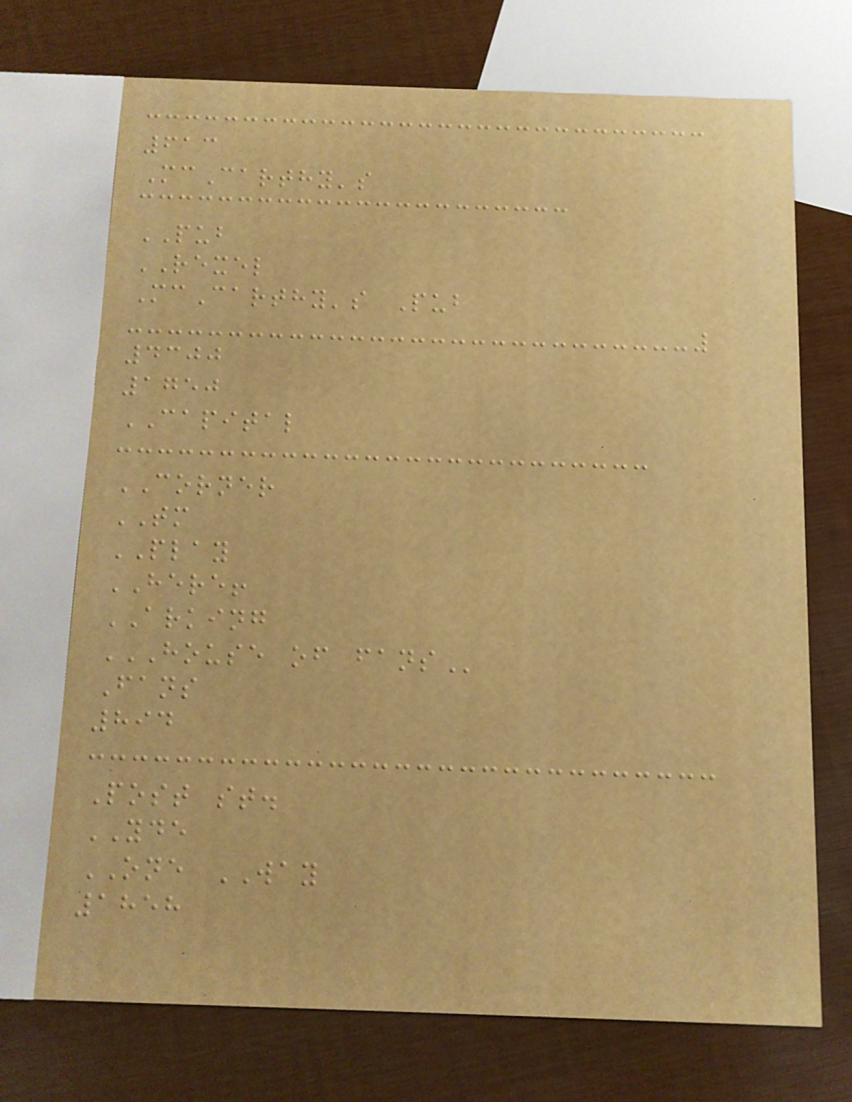613
McCarthy's
PUB
REXEL
McCarthy's Pub
4300
1750
CAPITAL
CORNER
TM
PLAY
HERE!
ARKING
HOUSE OF FANS
Fans
894
Post st.
YDE
ONE WAY
1858
